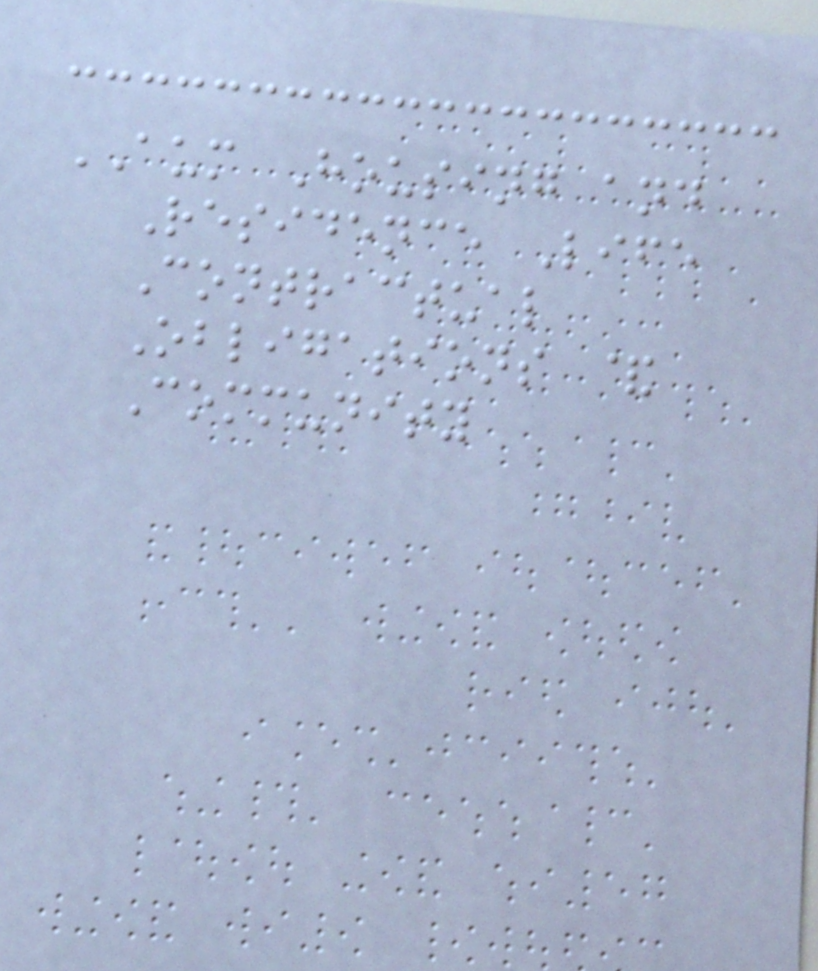AUM Housing and
Residence Life
Contractual
Obligations &
Community
